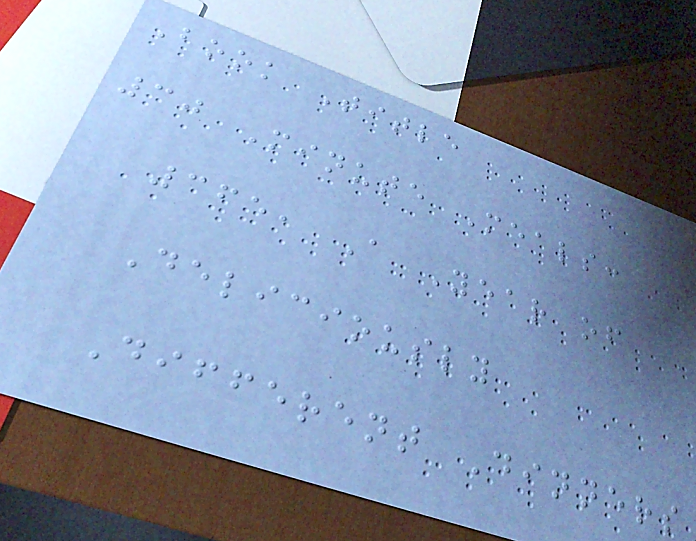Book Title
30 Minute Meals:
365, A Year of
Deliciously
Different Dinners
